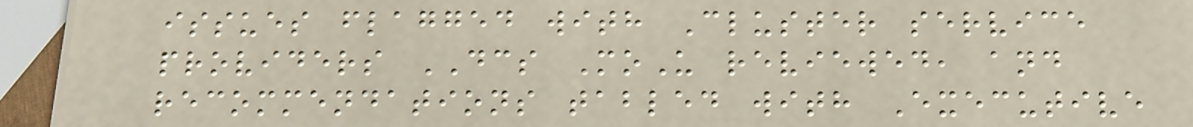issues flagged with Cluster service
providers DCS MoU reviewed, and
recommendations tabled with Executive
